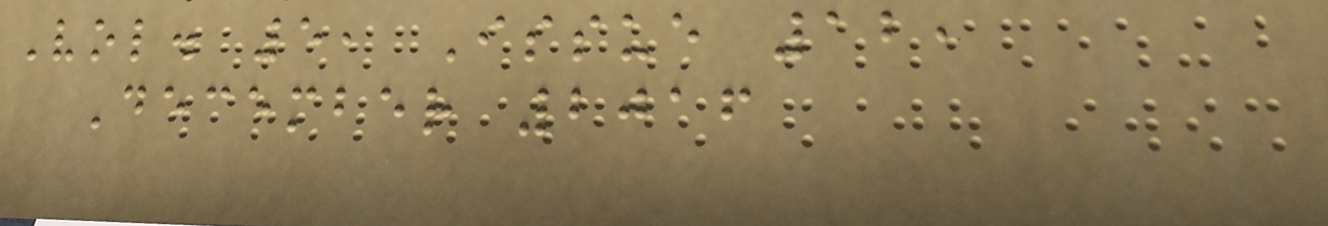Vol. 5, Issue 12,
December 2016
